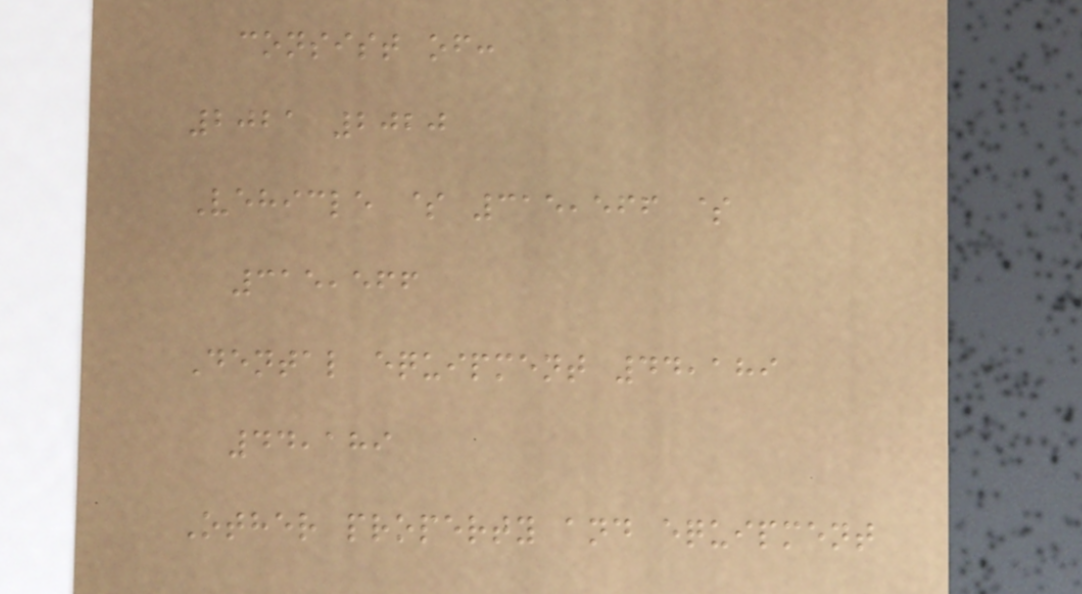consist of:
2021 2020
Vehicle $ 315,566 $
315,566
Dental equipment 44,189
44,189
Other property and equipment
